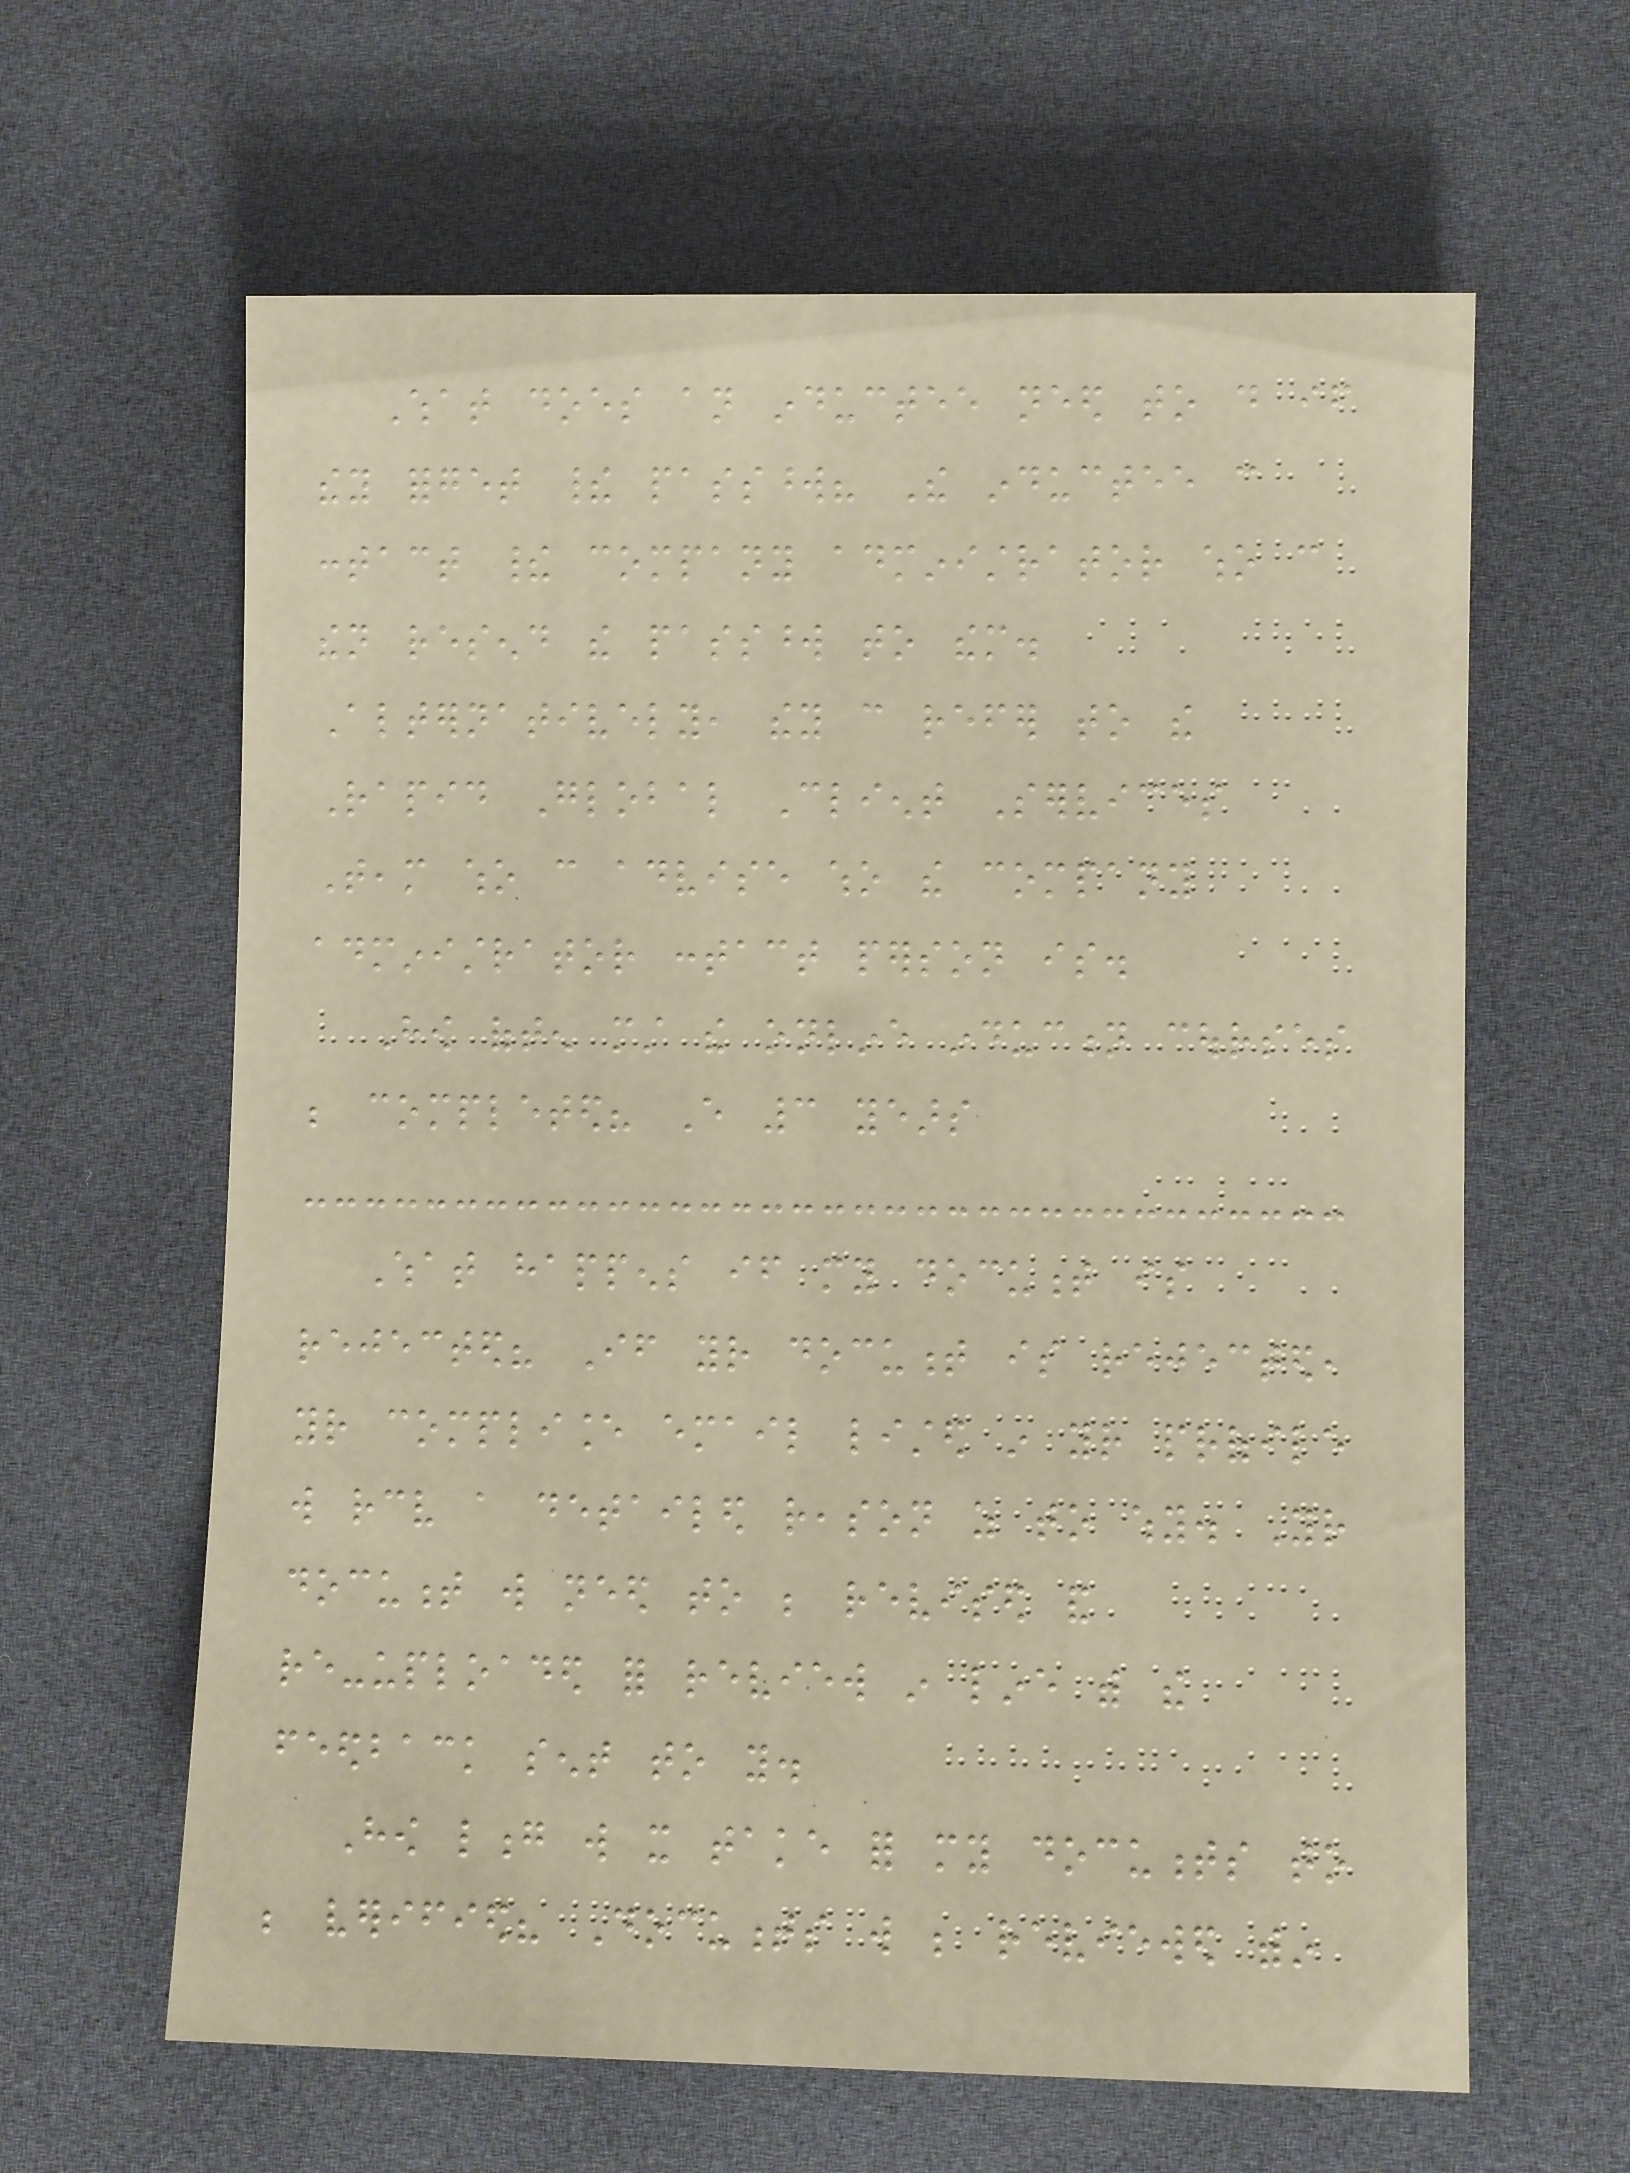What does an inductee need to do if
they forget their password? The inductee can
contact their company administrator who can
then resend the password to them.
Alternatively, they can refer to the
Rapid Global Client Services
Team who can advise who the company
administrator contact person is.
How often must the online induction courses
be completed? Every 3 years
What happens if my document is
rejected? If your document is rejected,
your compliance email listed in your profile
will receive a detailed reason as to why. Your
document will need to be revised and
re-uploaded for review in line with the
feedback sent to you.
How long will it take for my documents to
be verified? Documents will be reviewed within
